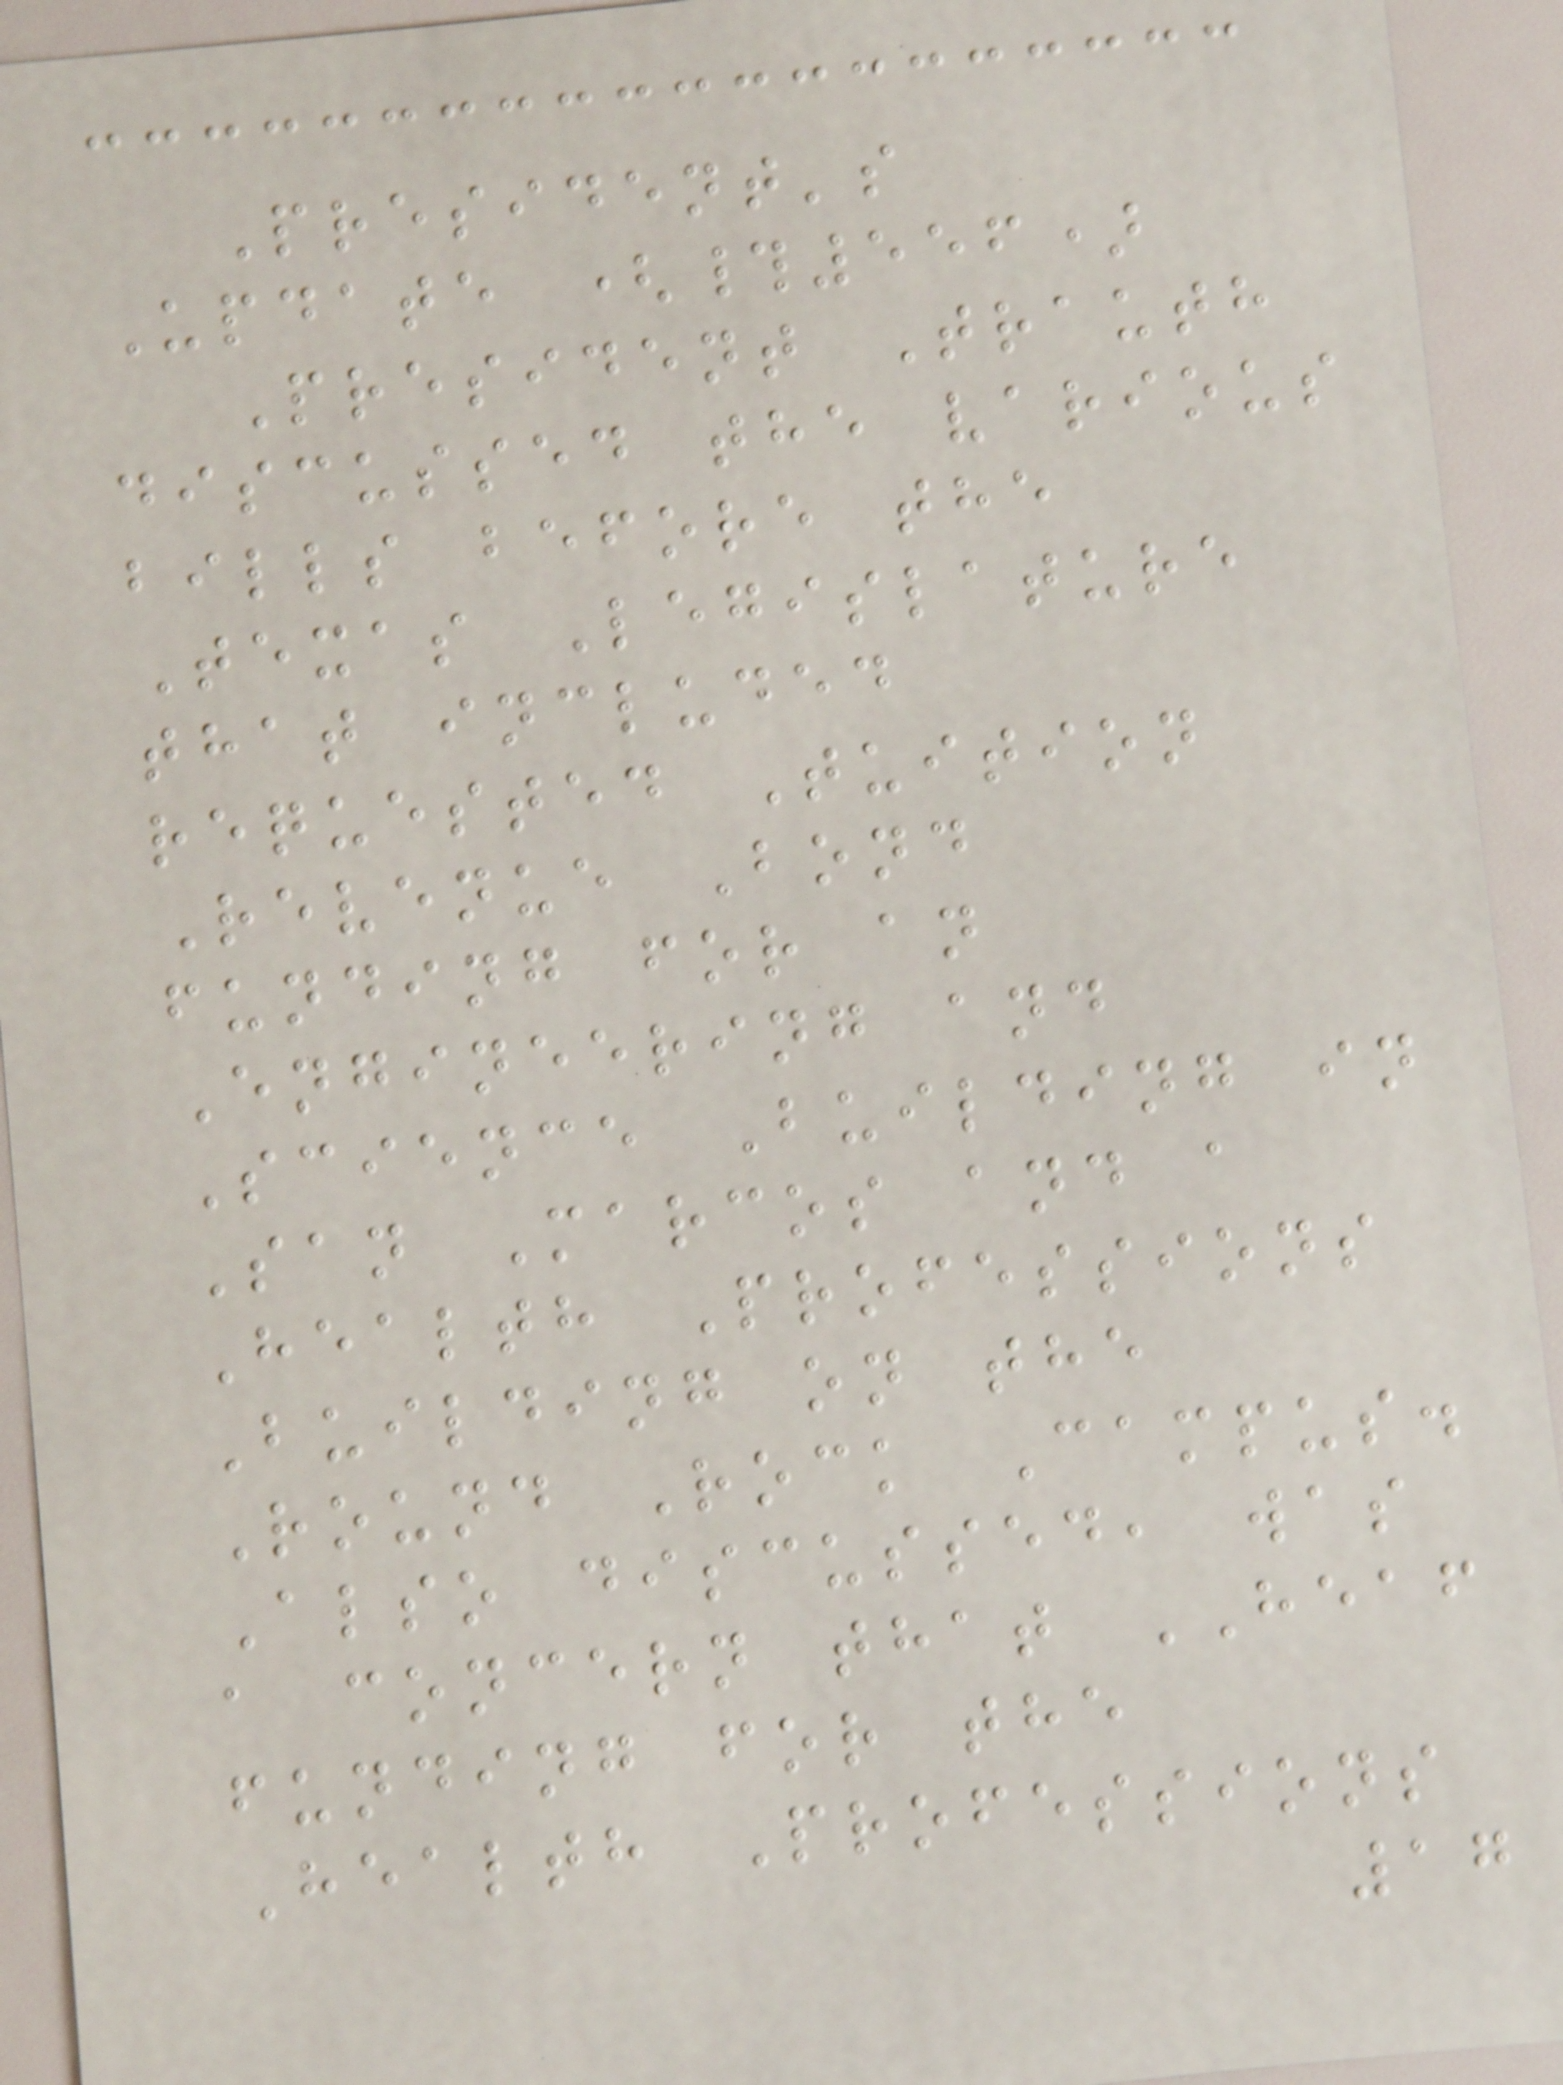President's
Update (#556)
President Trauth
discussed the various
bills before the
Texas Legislature
that included
requested Tuition
Revenue Bond
funding for an
Engineering and
Science Building in
San Marcos and a
Health Professions
Building on the
Round Rock Campus.
Also discussed, was
a concern that HEAF
funding for the
Health Professions
17
